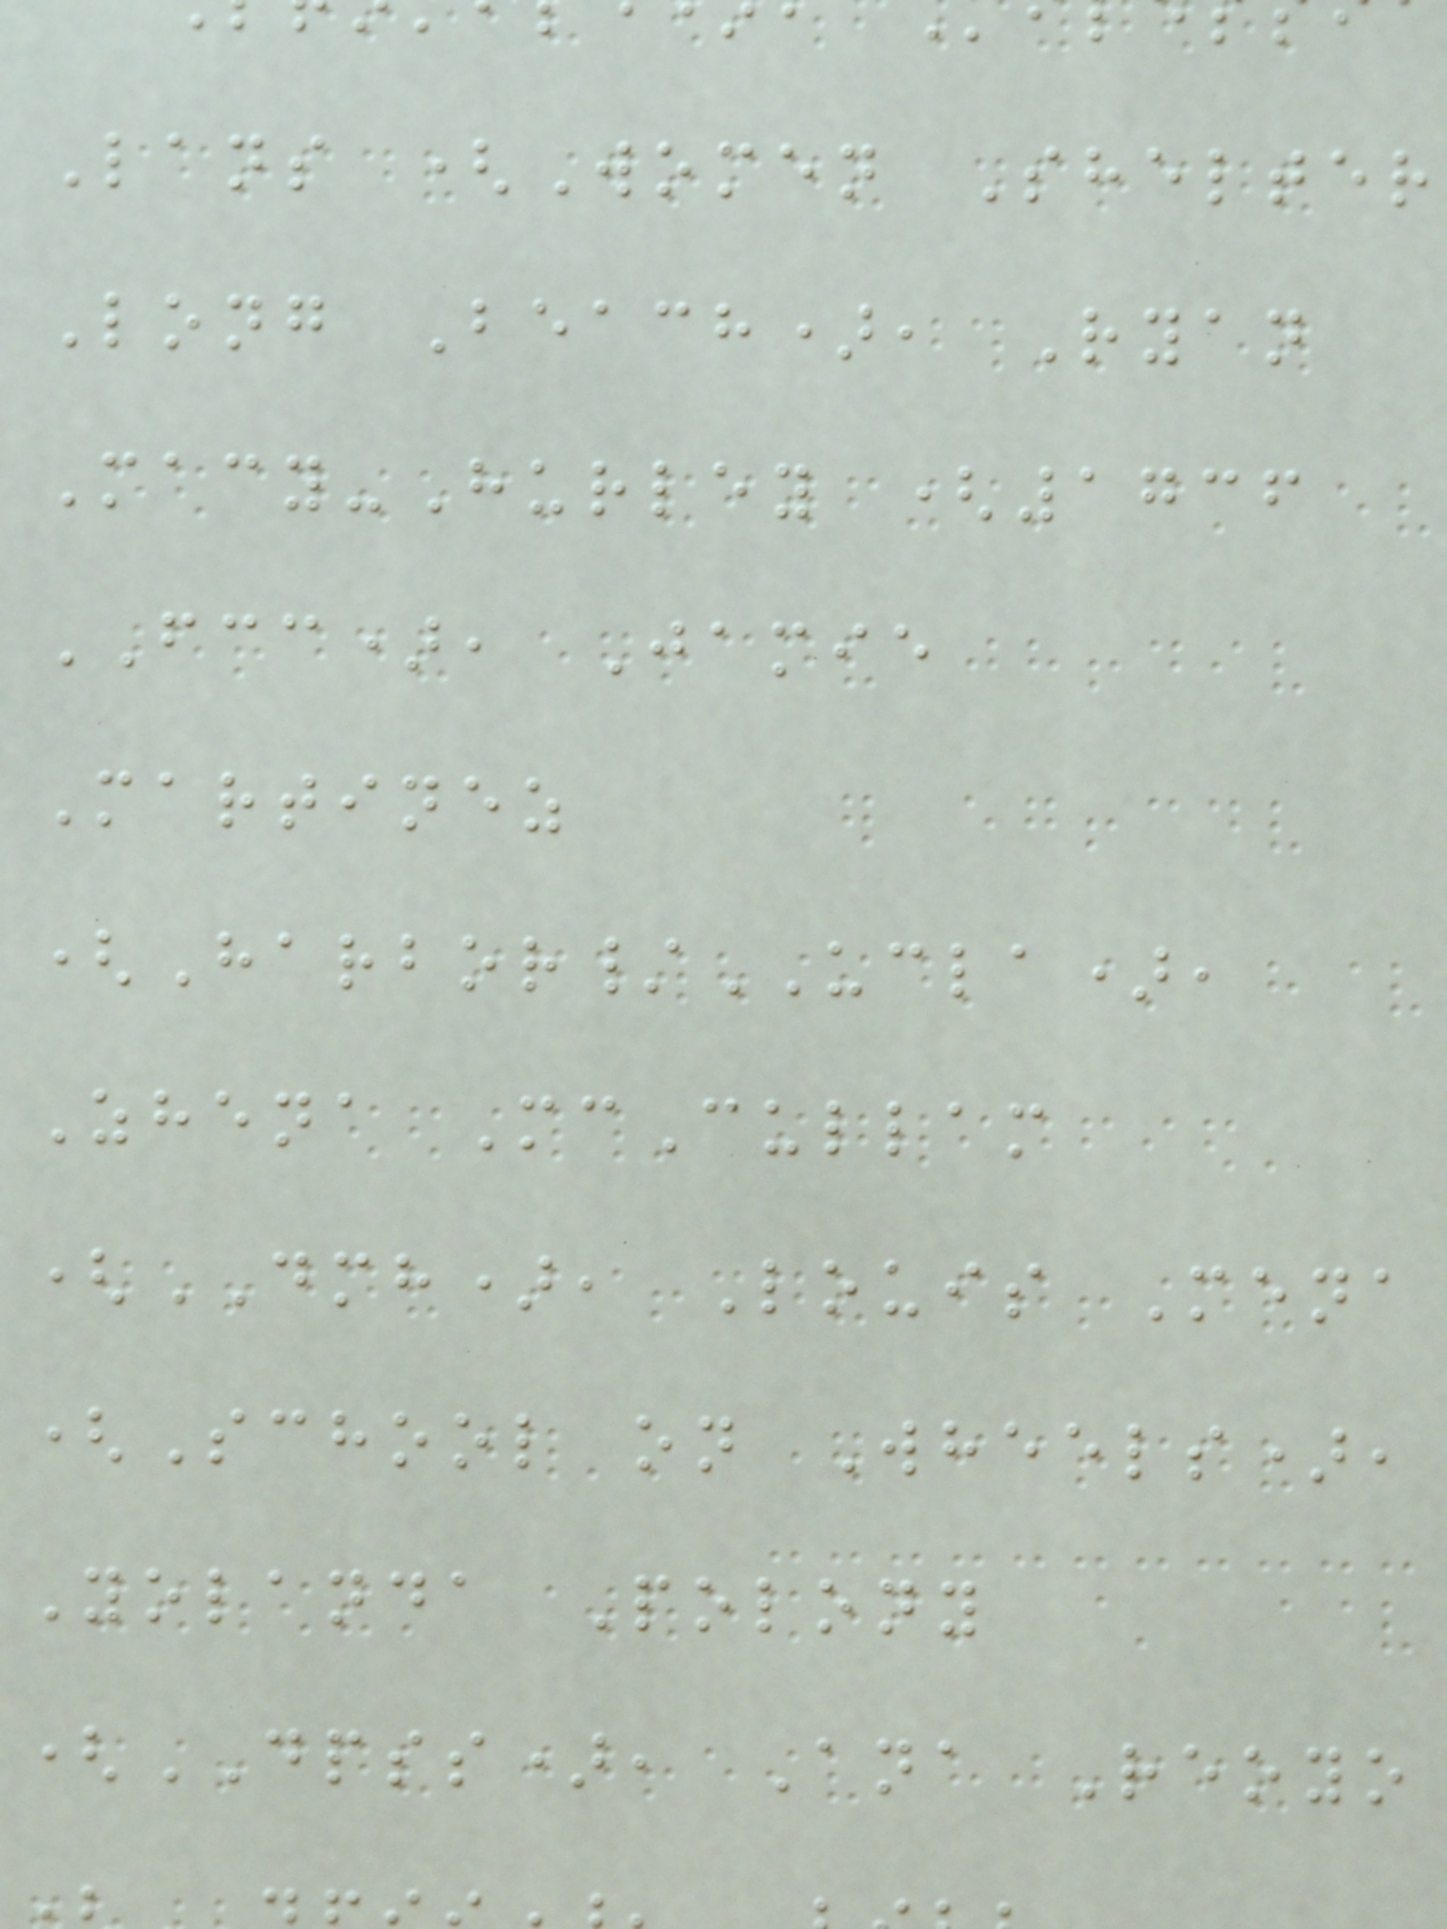Lans (Women Shelter
Long Beach), Ryan
Macy-Hurley (1736
FCC), Jamie
Martinez
(Harbor/UCLA),
Zhena McCullam
(DMH), Louis Mena
(School on Wheels),
Yolanda Polony
(DPSS), Ana Reoyo
